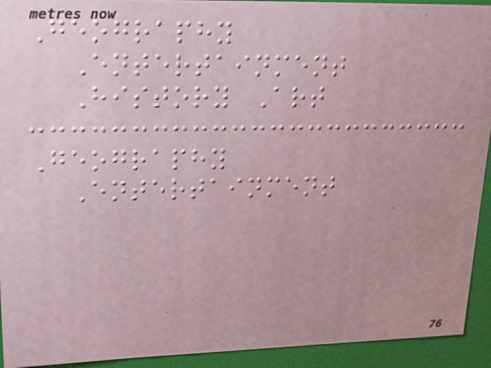Geography
Entertainment
History Art
Geography
Entertainment
